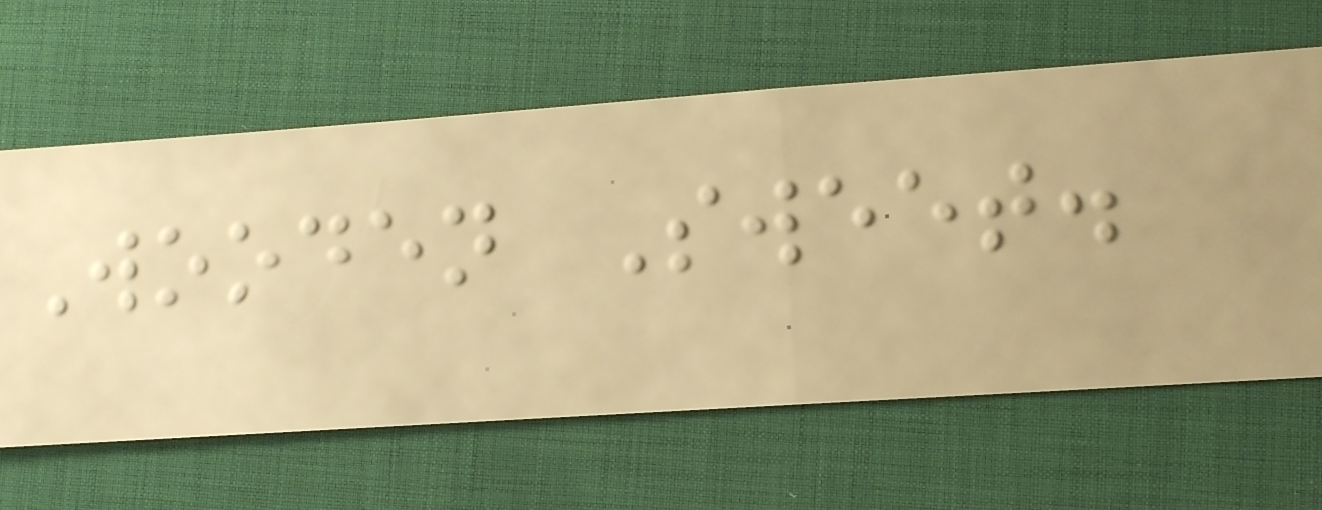Wooden Sweet.
